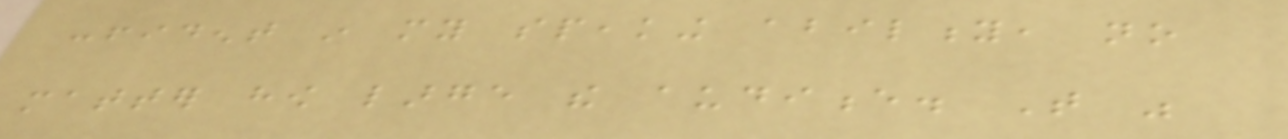confident in my speaking ability, no
matter how large the audience. That was
